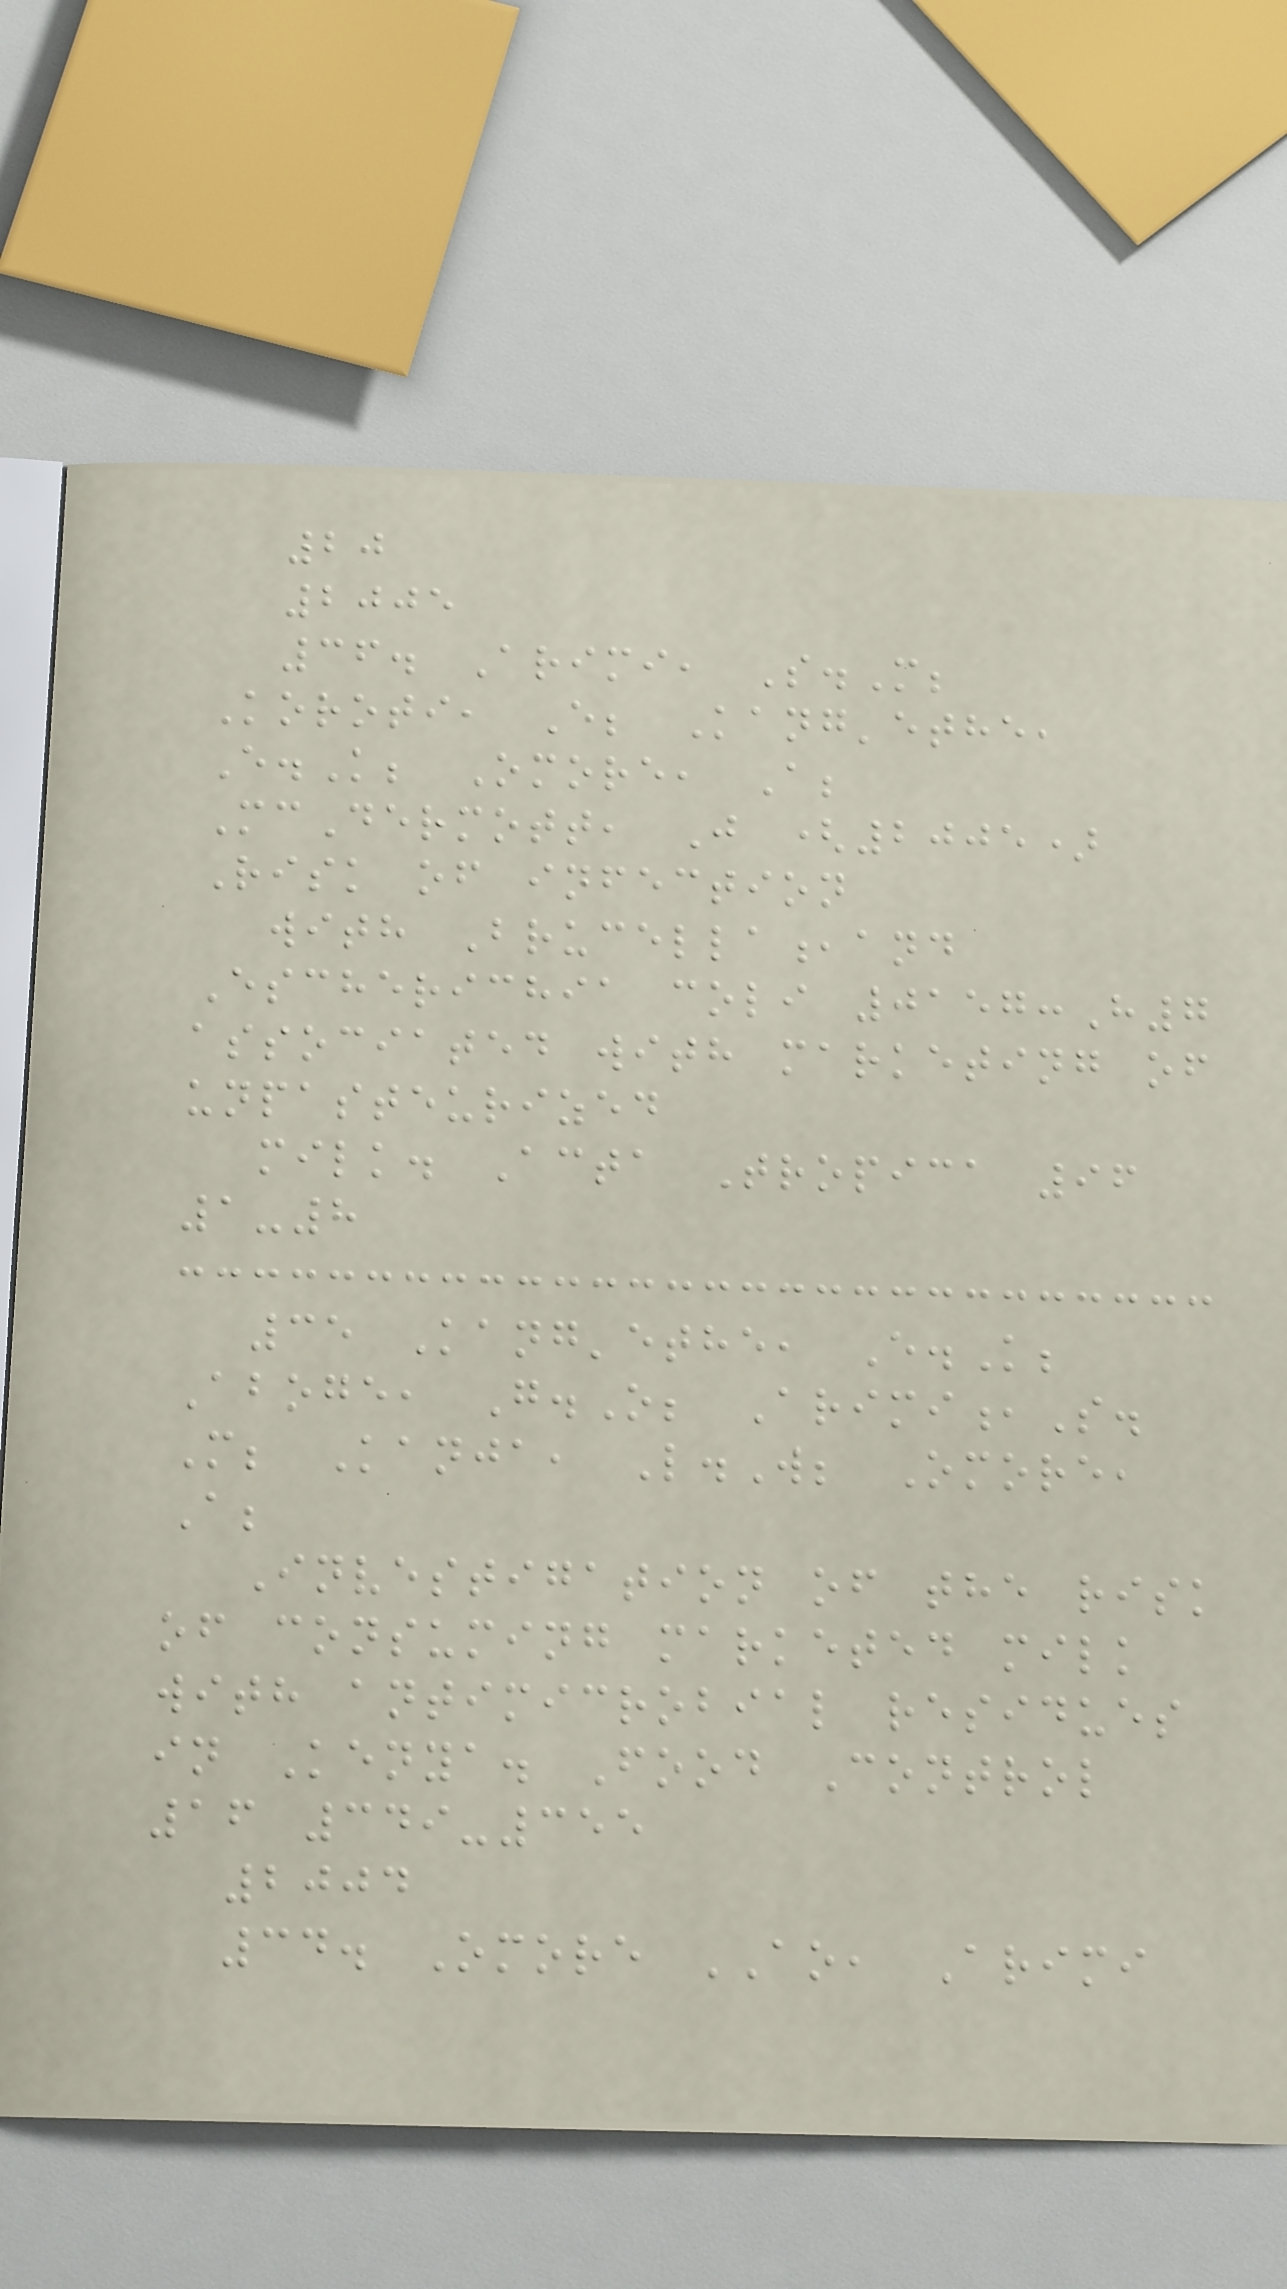20
2005
36. Arimi, S.M;
Koroti, E; Kang'ethe,
E.K; Omore, A;
McDermott, J (2005)
Risk of infection
with Brucella,and
Escherichia coli 0157:H7
associated with marketing of
unpasteurized
milk. Acta Tropica 96
1-8
35 Kang'ethe, E.K;
Aboge, G.O; Arimi,S.
M; Kanja, L.W; Omore,
A;
Investigation of the risk
of consuming marketed milk
with antimicrobial residues
in Kenya. Food Control
16 349-355
2004
34. Omore AO, Arimi
